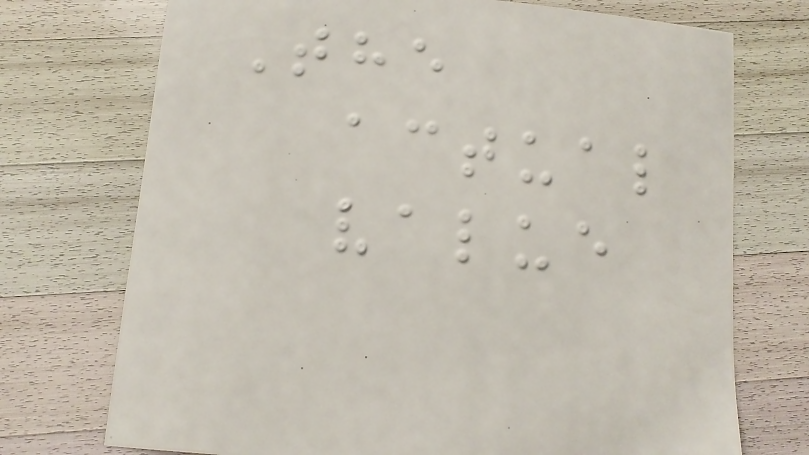The
actual
value
